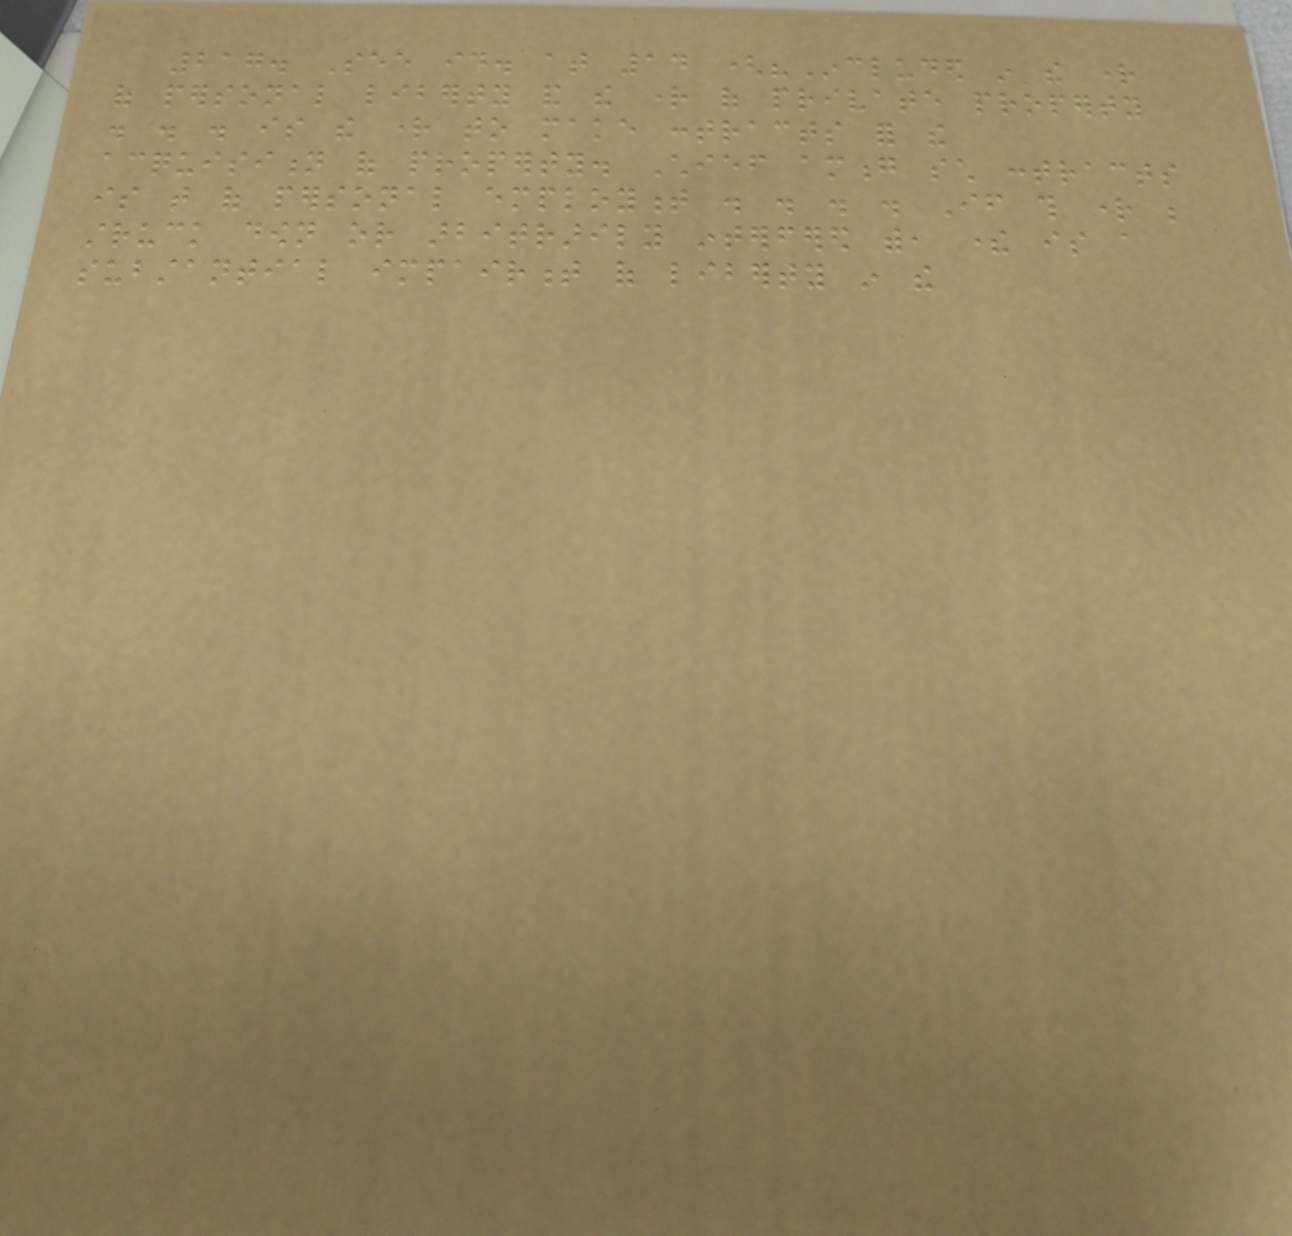217. See id. at 14 ("Included in the right
of personal liberty and the right of private property
. . . is the right to make contracts for the
acquisition of property. Chief among such contracts
is that of personal employment . . . . If this right be
struck down or arbitrarily interfered with, there is a
substantial impairment of liberty in the
